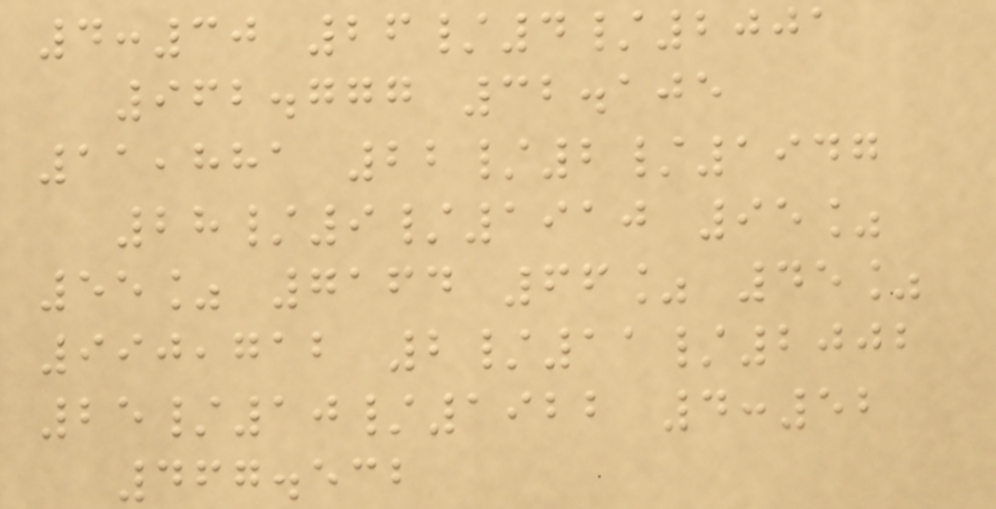4:30 26/4/2001
962.777 32.105
11,881 22/2/1947
28/9/1910 95%
55% 7164 66% 45%
990,712 2/11/2002
25/10/1922 4:52
467.532
